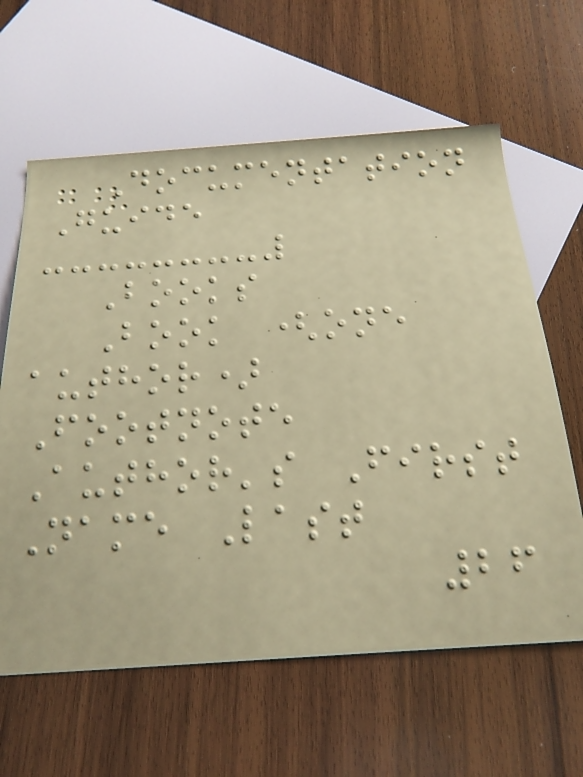Documentation
Guide
Books
Book (one
author)
Footnote
Author's First
Name Last
26
